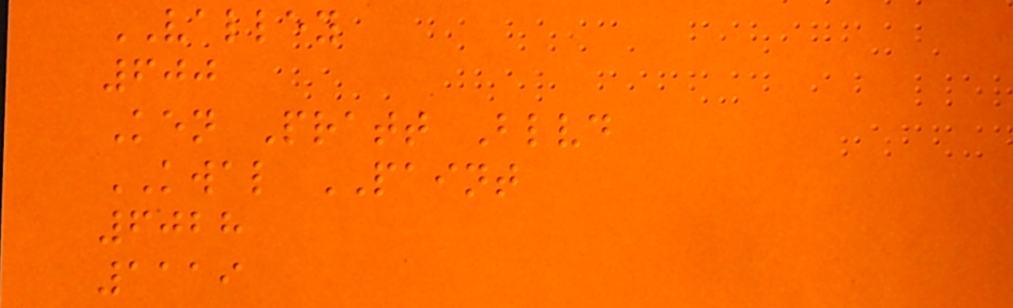VALLEY
600
Ken Pratt Blvd
KWAL PAINT
6028
1119
